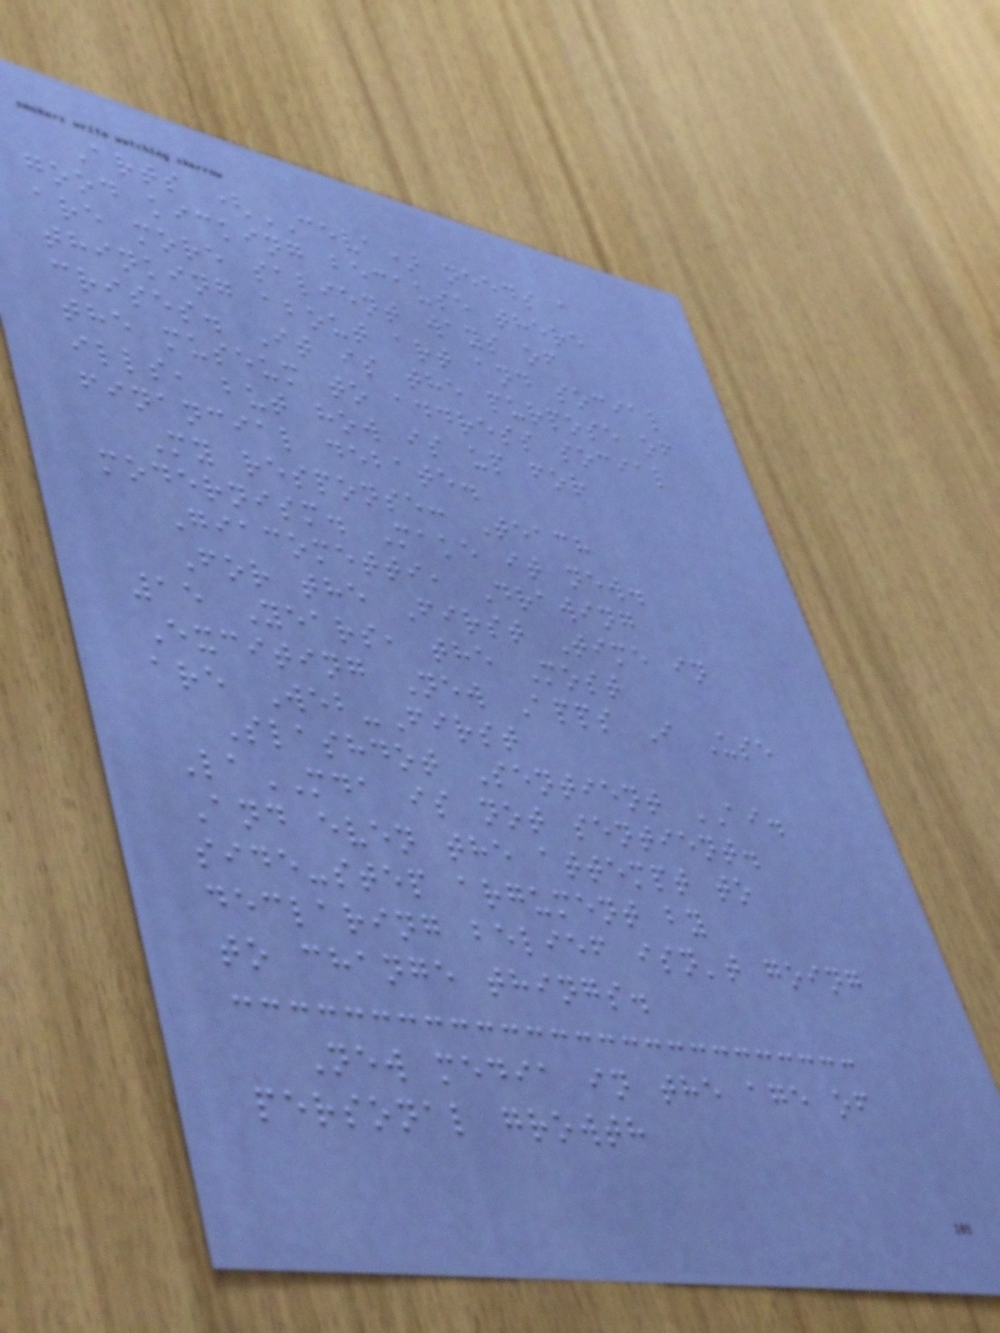Arts (CEVA) needs a
good kicking because there
are more salient ways of
thinking about art and social
crises. It is the purpose of
the museum to address social
ills, but how is up for
financial debate.
My response: Teach
modernism. Make it new.
Giacometti, Drawing
For the First Time in
15 Years, the Most
Exciting New Apps I Use
are Web-First
Slashdot Sentient AI.
LaMDA is not sentient.
And even the attempt to
side-step argument by
declaring belief isn't going
to change things.
New media in the age of
personal growth
